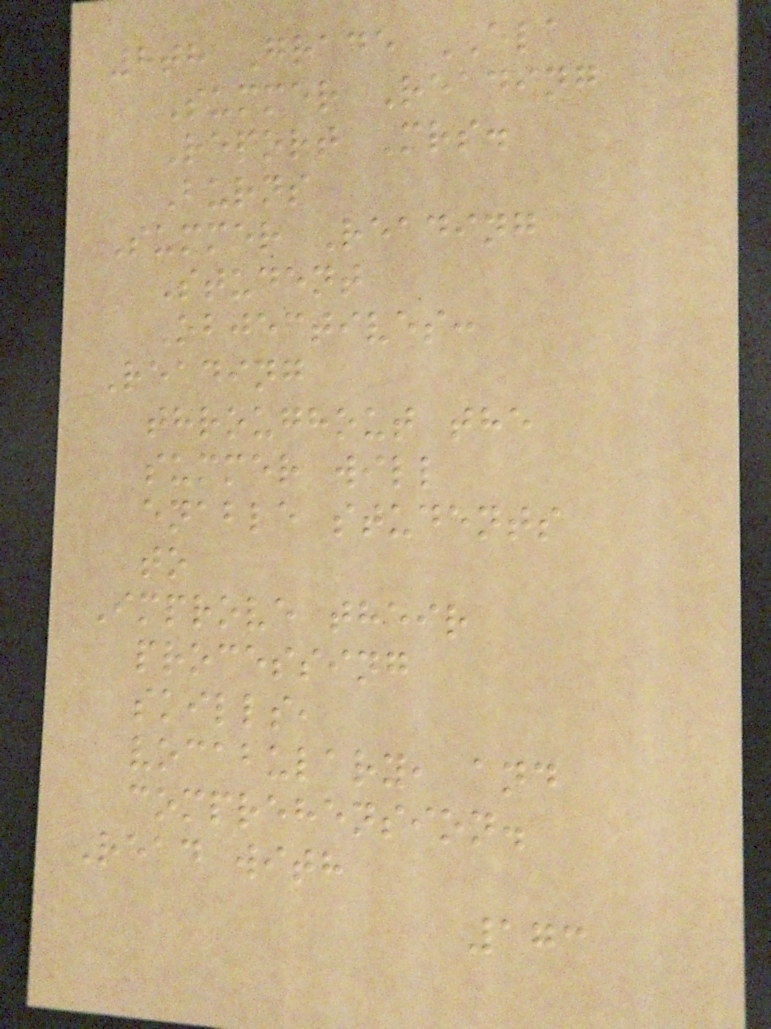8th Grade ELA
Summer Reading
Report Mrs.
Burns
Summer Reading
Student
Objectives:
Reading
throughout the
summer will
enable students
to
Improve their
processing
skills,
vocabulary, and
comprehension.
Read with
173
